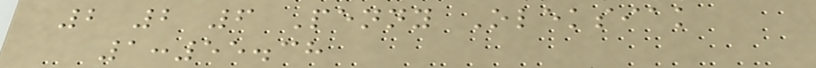2 2 6 Penny Oleksiak
1:55.38
